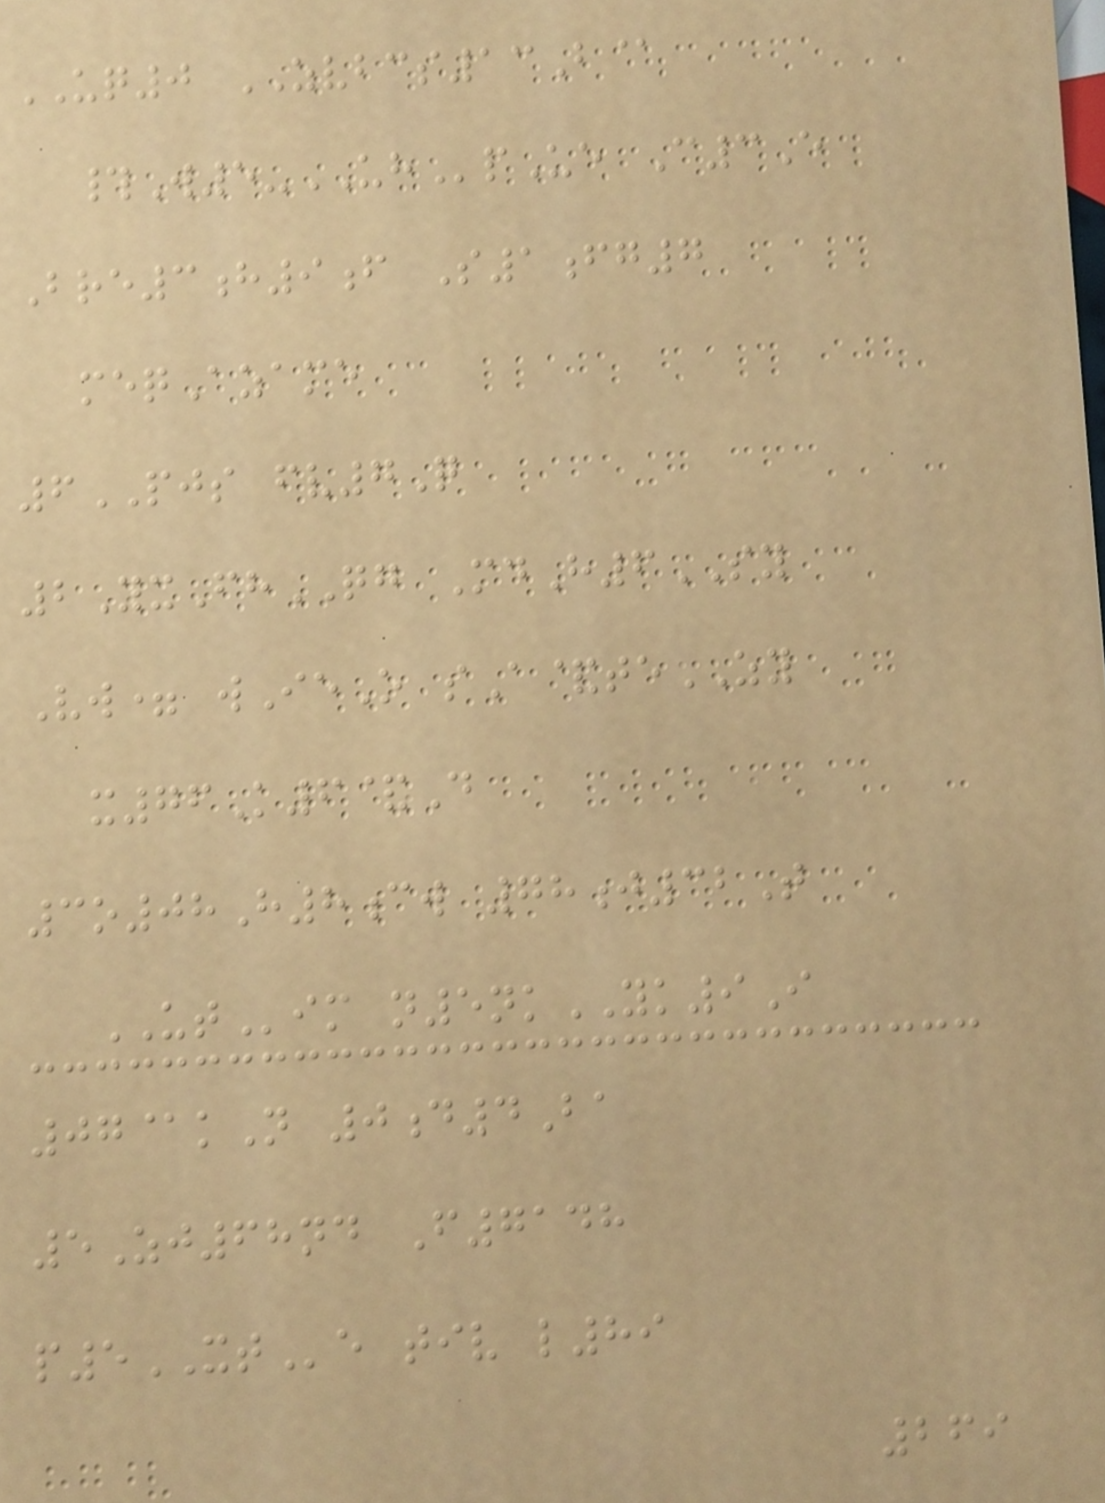UQ0 ZVBCS13B@
#W5-UHpUe C3E
Bre3h9f S1fg7
meqAzame
6PJS fv7Q
2YxFhQG MdH6SY
Vw= wIeO sA&teZY
x76K6&D
3o08H8cw 78j32T
UTim n5nkYK9I
07@kN 0d4Ba
5Zj68nd F7148
p5XTe tiv l89
269
